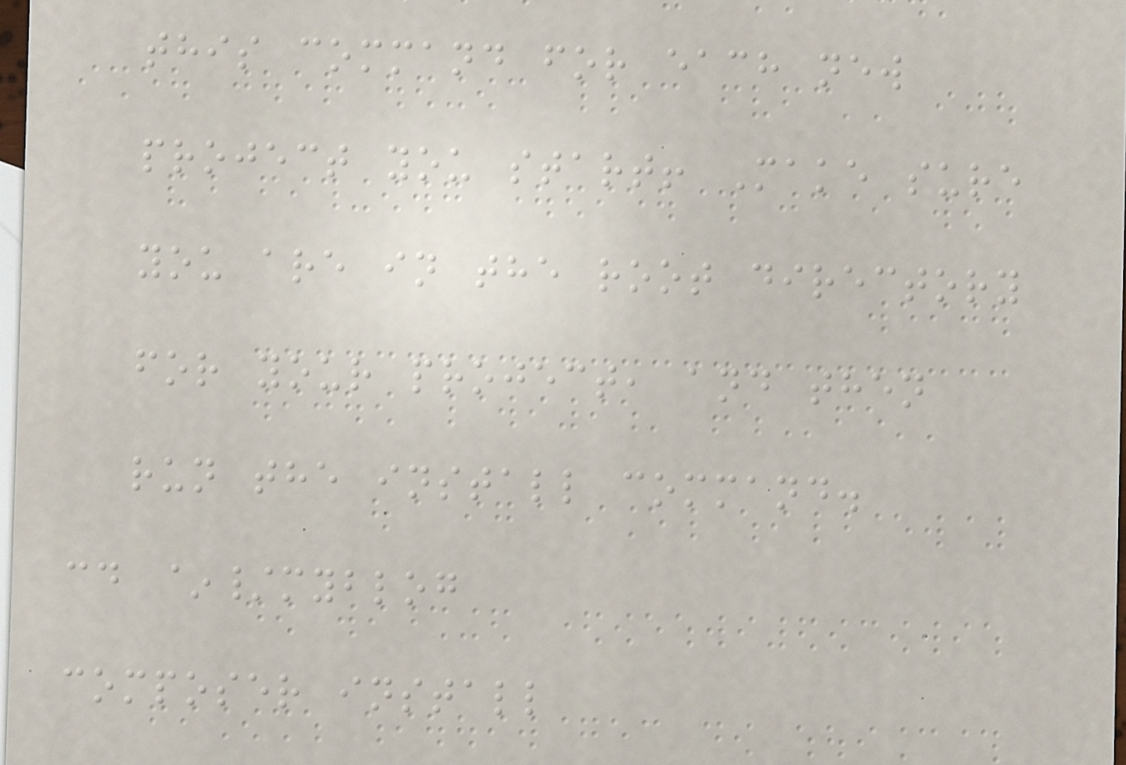this command for each new
project you start! Make sure
you are in the root directory
for your project, and then
run the install command.
cd ~/myblog
composer install
